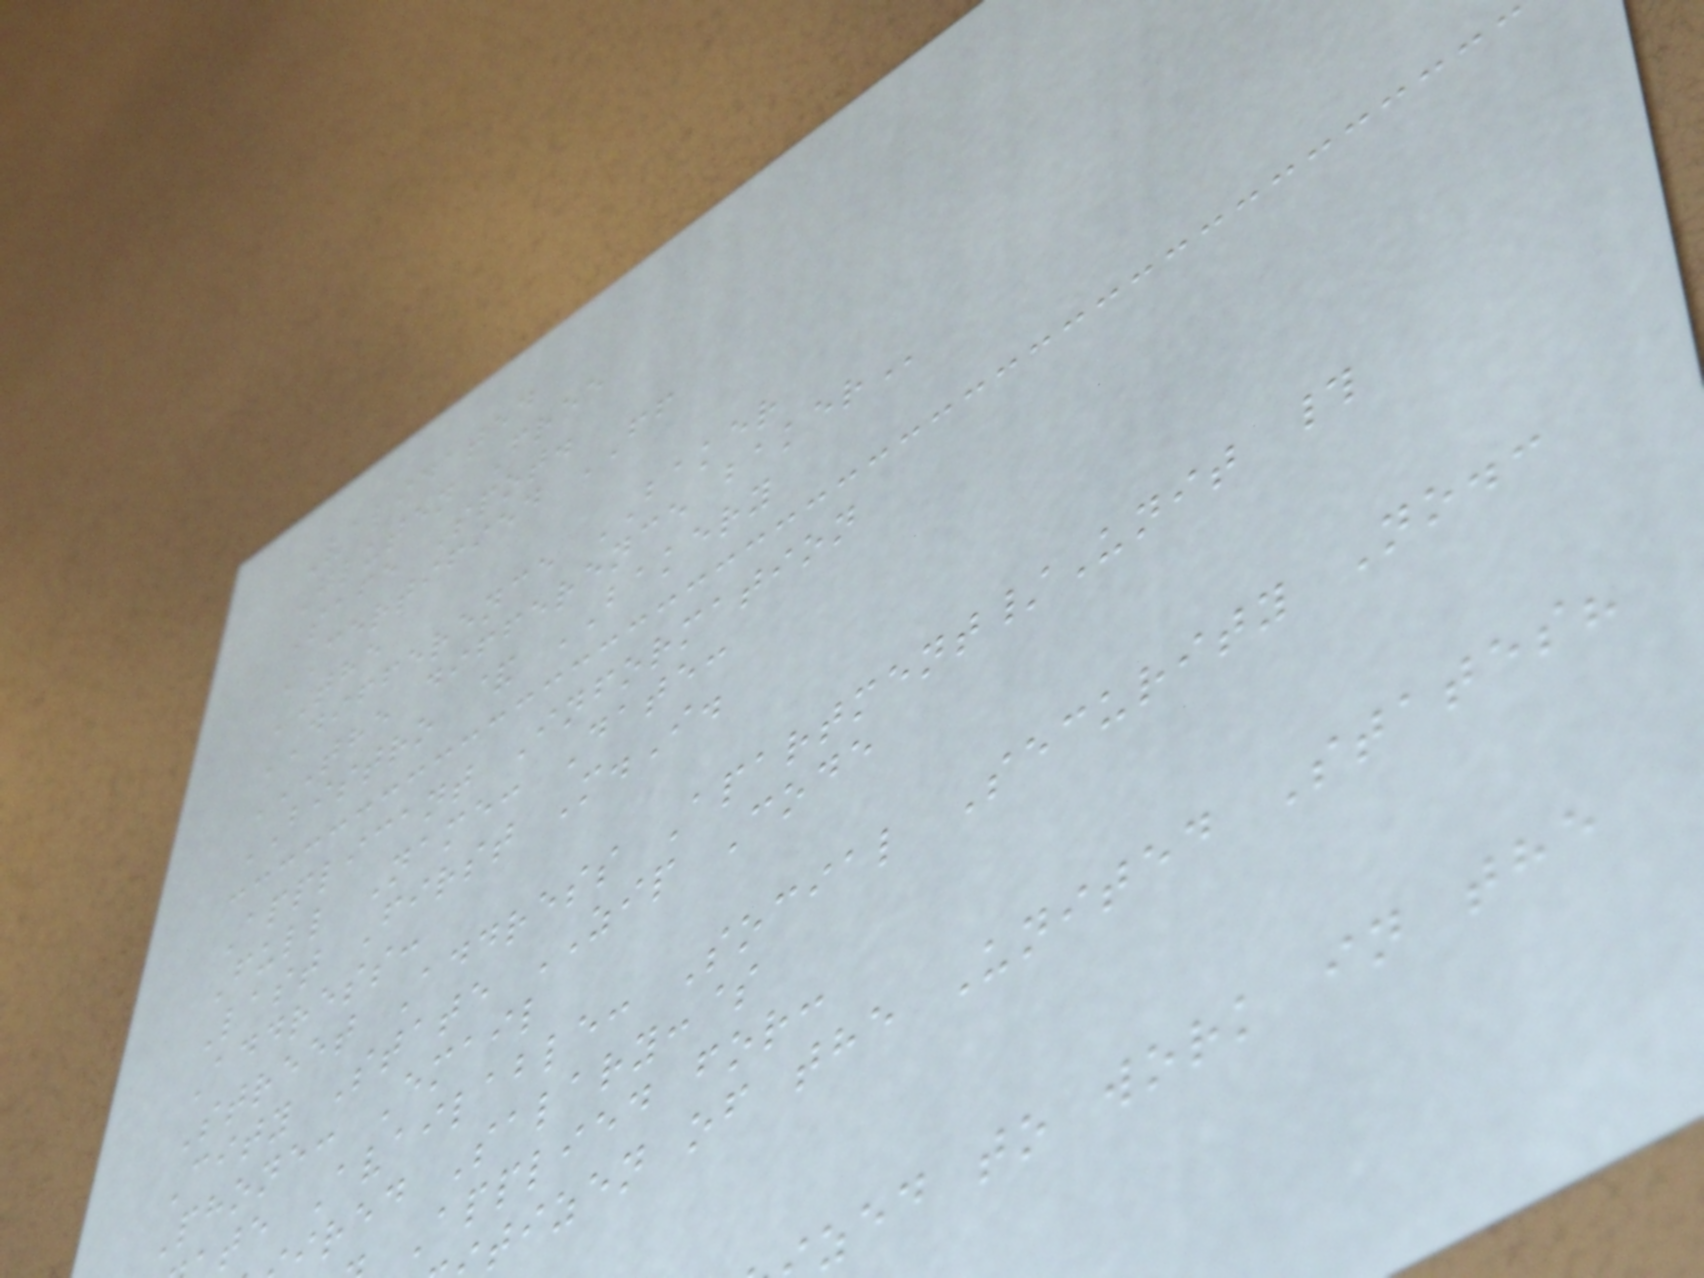Validated
Gluten Free
Safe Spot.
CERTIFIED FF
THE
DIFFERENCE BAKER
THE DIFFERENCE BAKER
BISTRO & BAKERY
Applicant Information
Full Name: Date:
Last First M.I.
Address:
Street Address Apartment/Unit #
City State ZIP Code
Phone: Email
te Available: Social Security No.:
ired Salary:$
Applied for:
tizen of the United States?
zed to work in the
